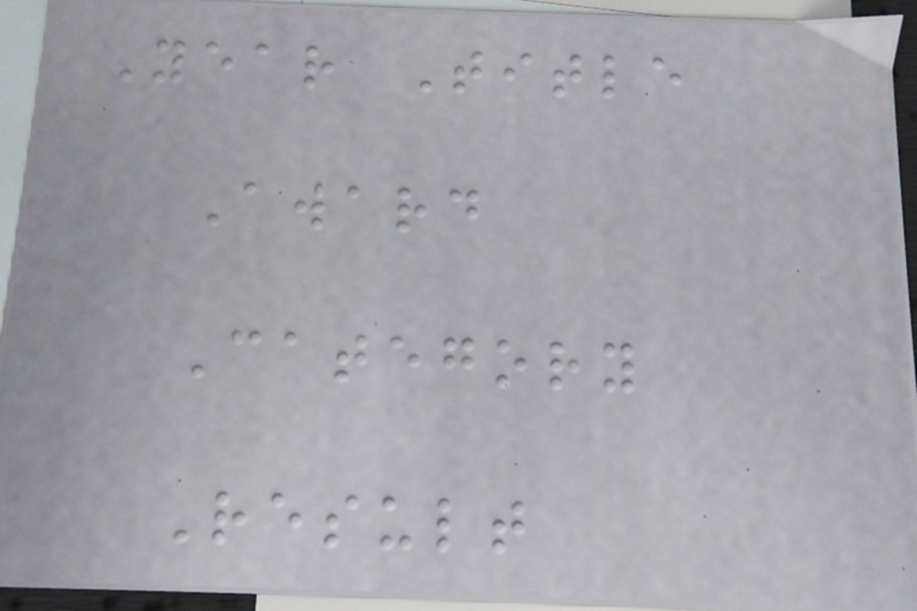Year Title
Award
Category
Result
